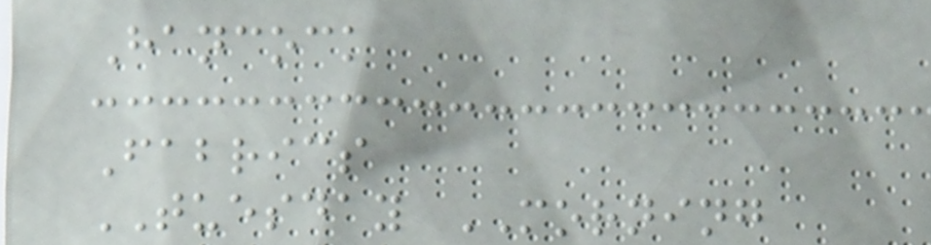Hancock
Fabrics
TUESDAY MORNING
